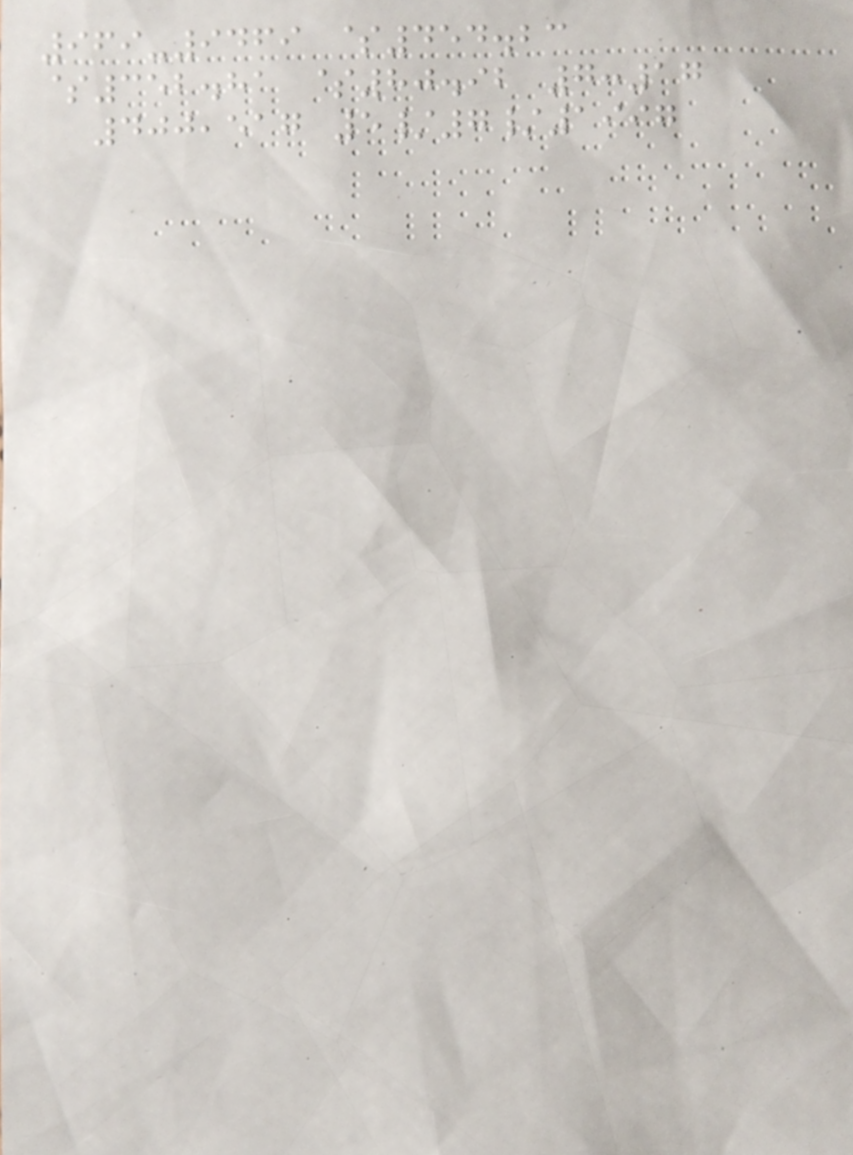969-9469 $454.23
$352.81 $80.92 7:17
400,517 5/7/1997
